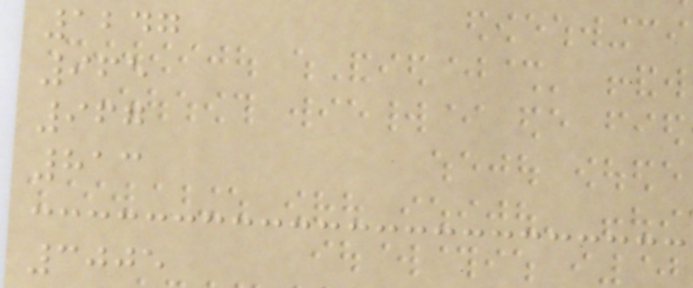1247
965
967
813
3005
